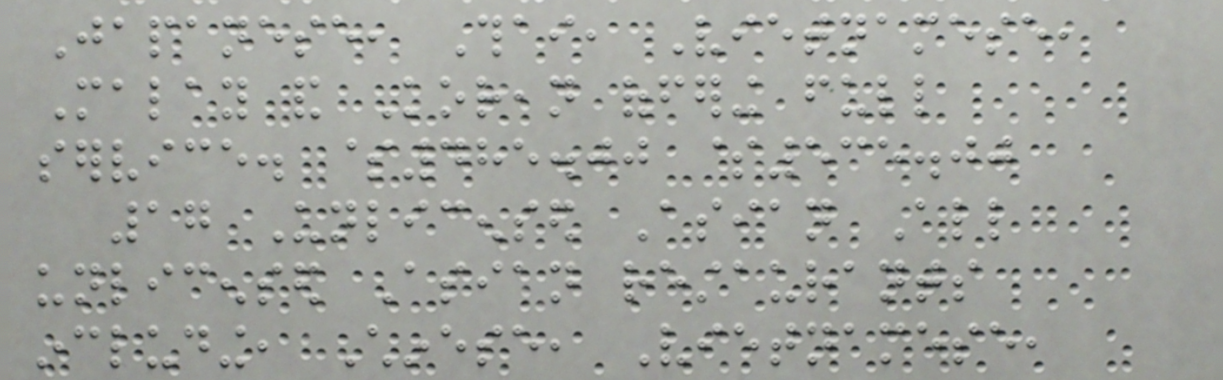Japanese, Thai, Vietnamese,
Malay and Korean offering full
service. $485.00 $535.00
17 Unlicensed Asian All
unlicensed Asian restaurants
including, Chinese, Vietnamese,
